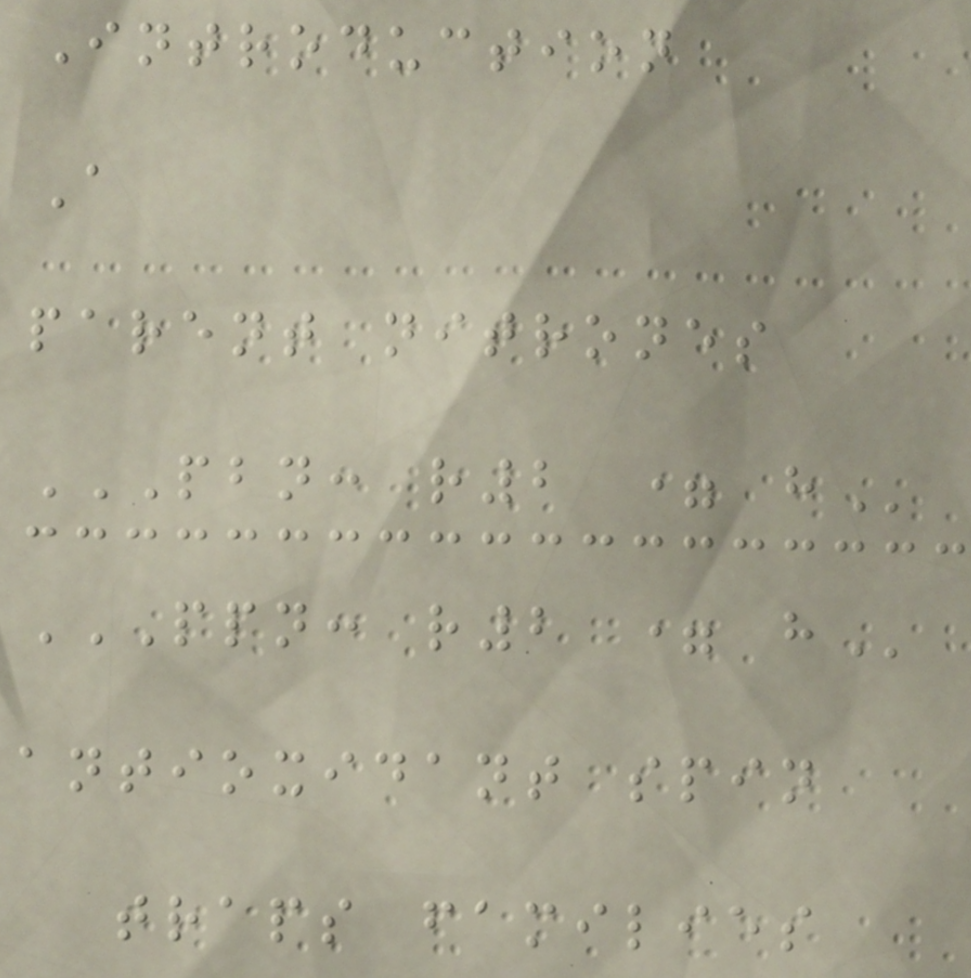Introduction
A
parent nitrones
PBN: R2 = H
PPN: R2 = H
antioxidant spin
traps families
